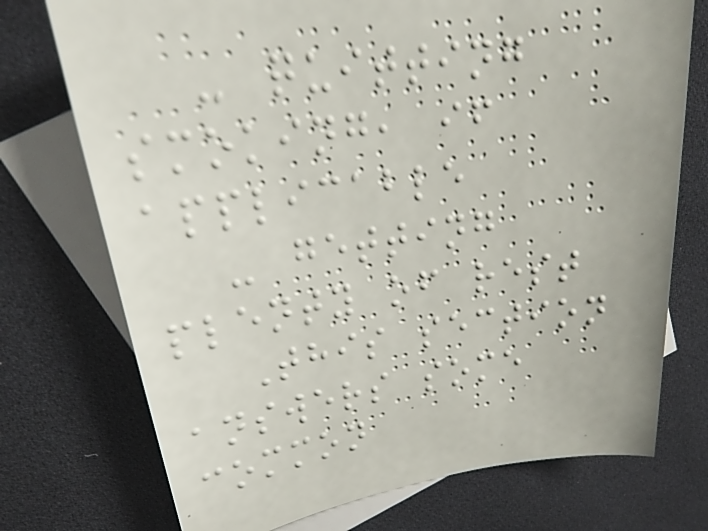- quitting
smoking, if
applicable
- getting
plenty of rest
This section
answers some
common
